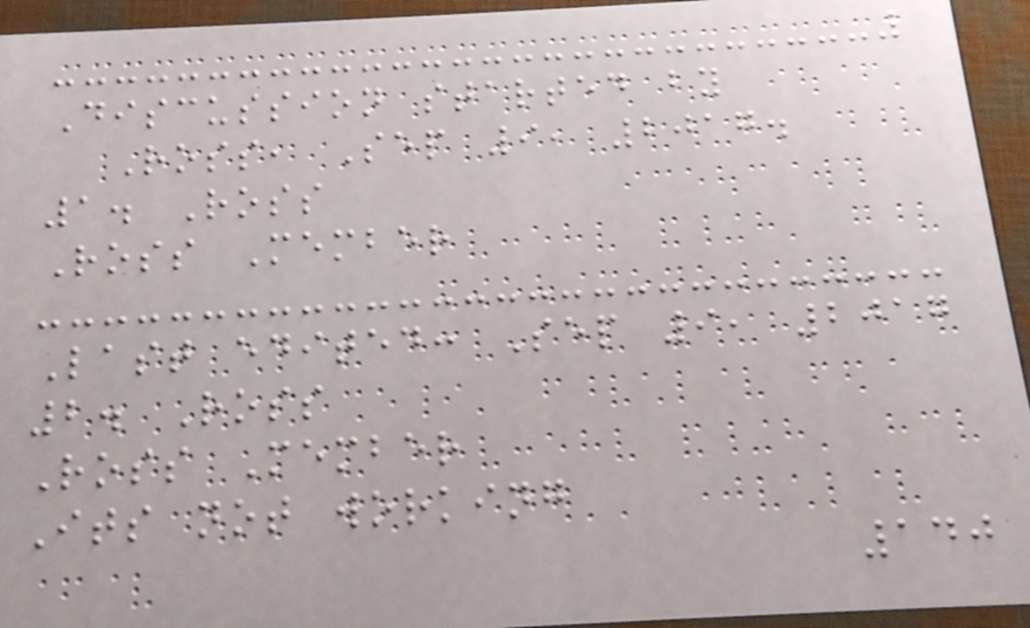Discussion started by
Ross, Sep 9, 2017.
1. Ross
Ross Member
Last edited: Sep 9, 2017
2. Ross
Ross Member
Its not working
140
